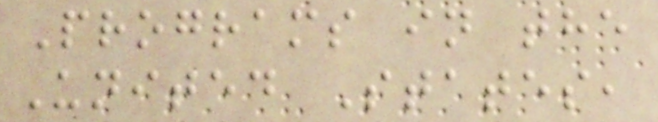Programs in the
United States,
